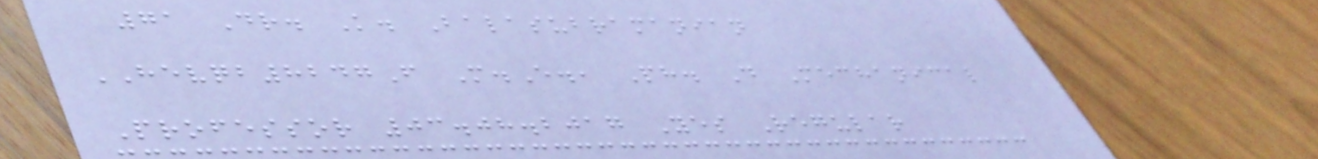71 Dr. K. Balasubramanian
HEVQB8247F M.E., Ph. D Mechanical
Professor 03.08.2017 Yes Regular
